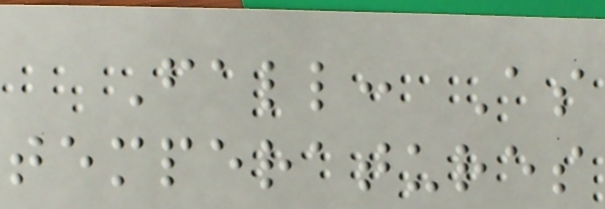Fall: As
temperatures
